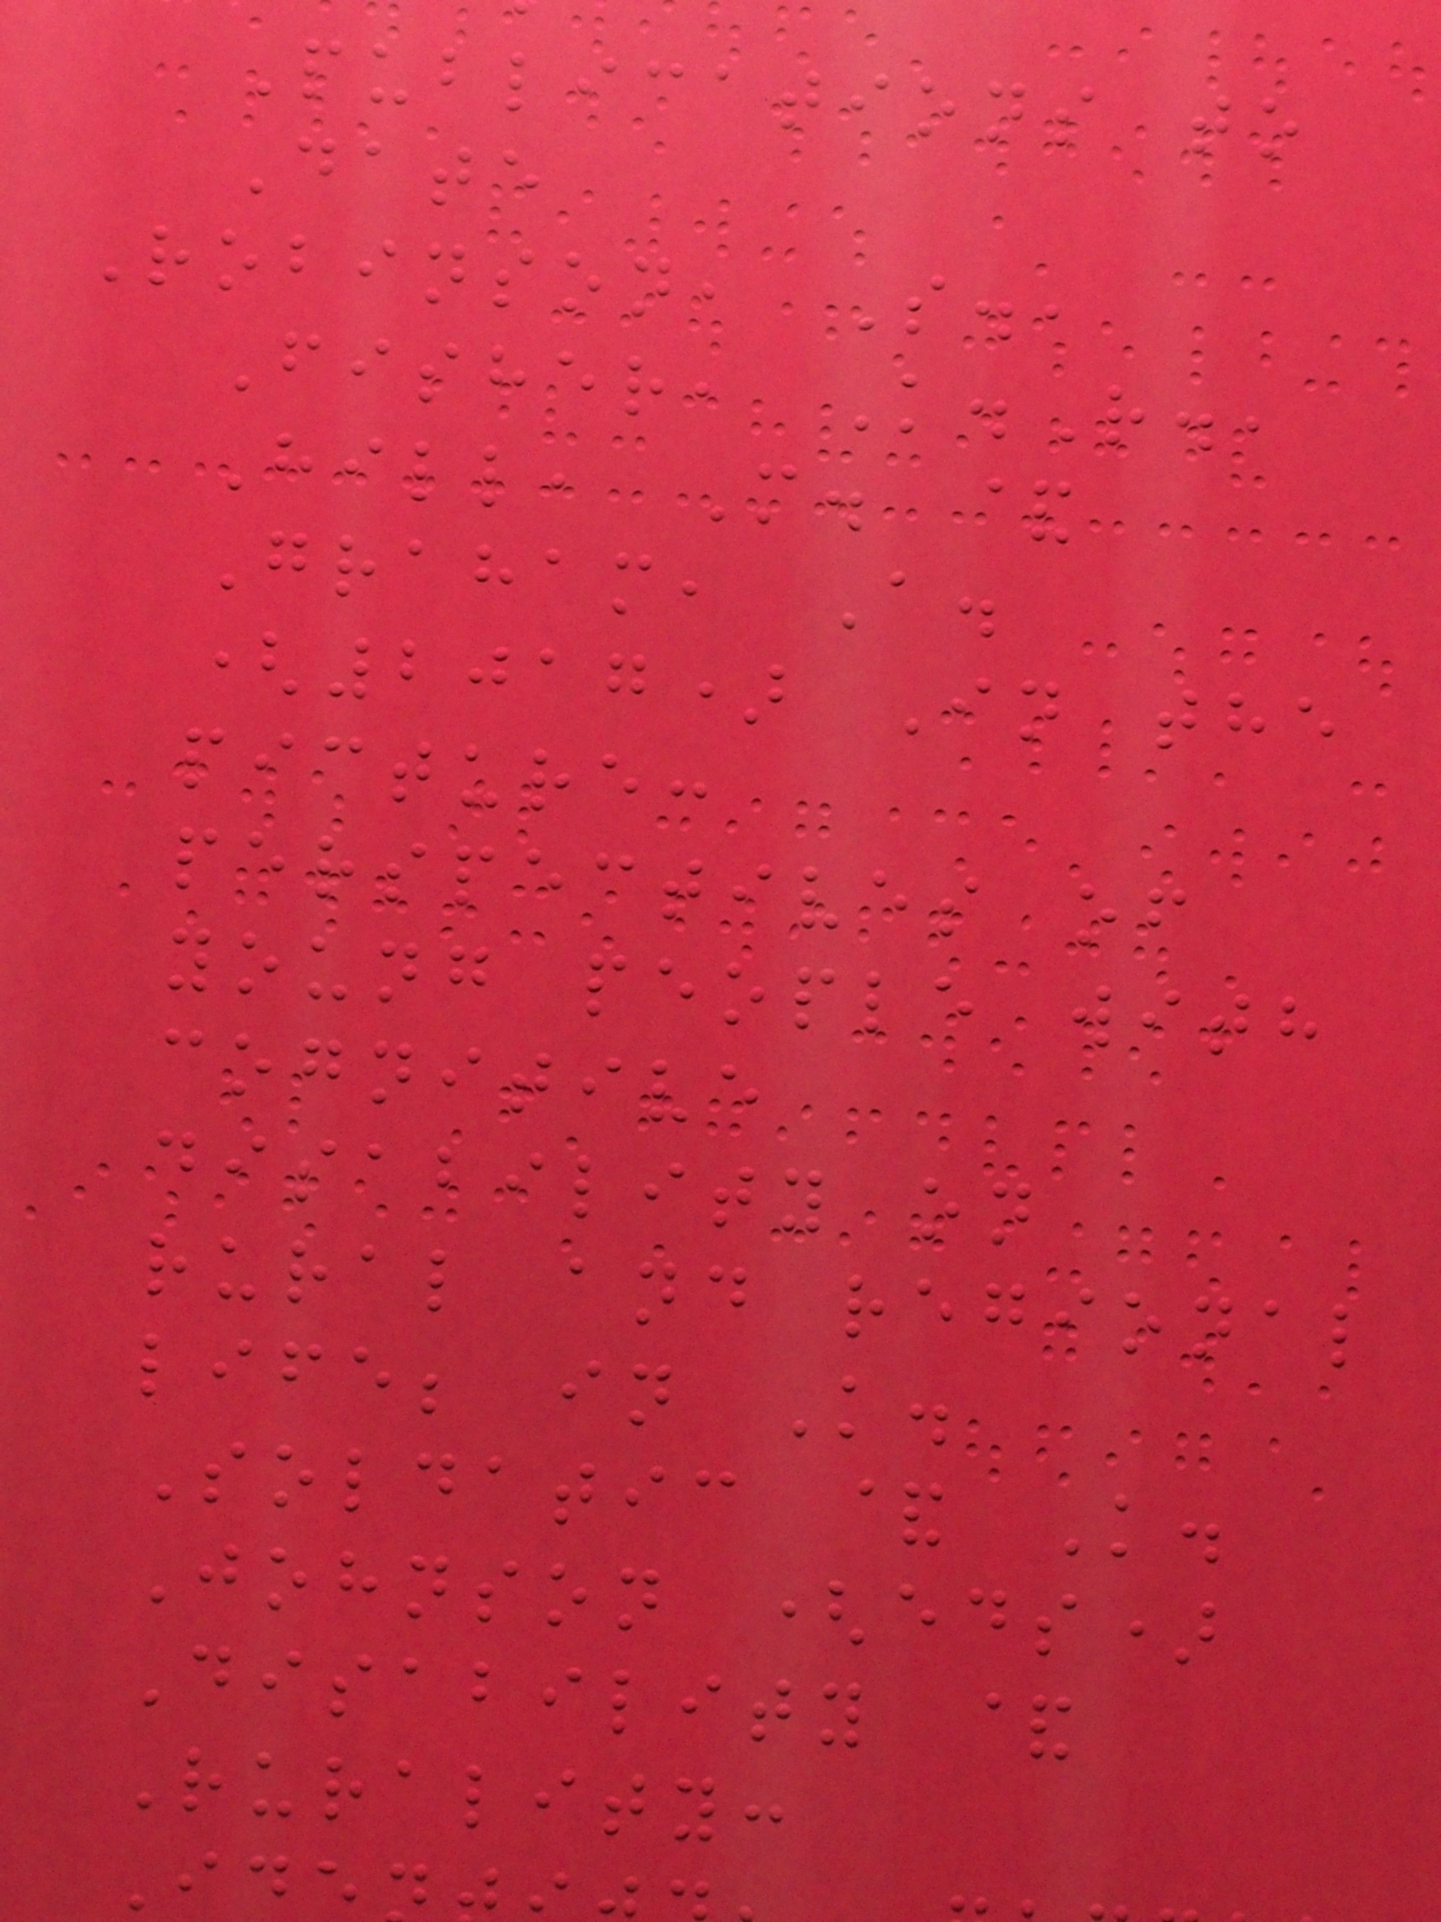Publications to
Date
Robinson, S.,
Fisher, K.R.,
Hill, M. &
Graham, A.
(2017) In the
picture:
perspectives of
young people with
cognitive
disability on
rural and regional
life; in K.
Soldatic & K.
Johnson (eds)
Disability &
Rurality:
